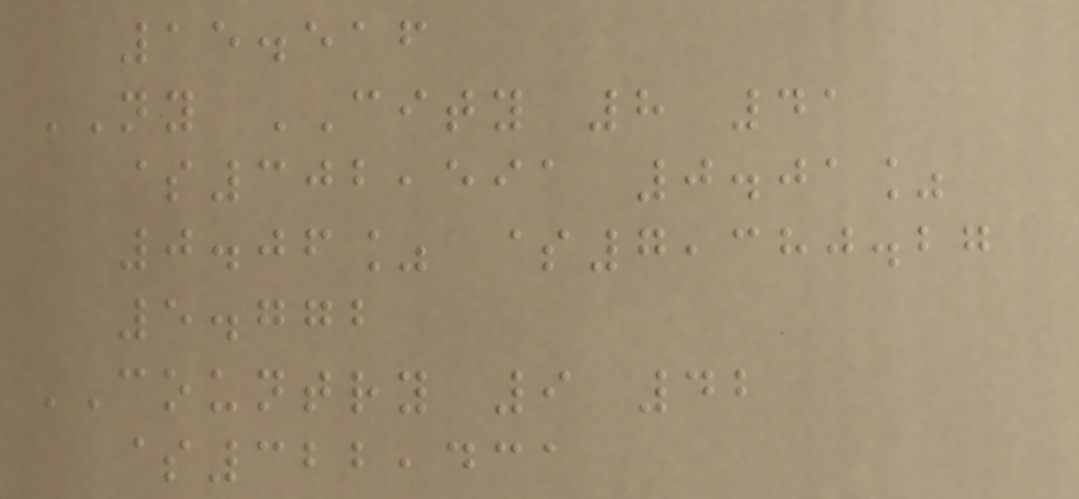15.516
NY CITY 8 41
$302,591 0.01%
0.06% $7,380.27
5.772
COUNTRY 9 42
$322,431
